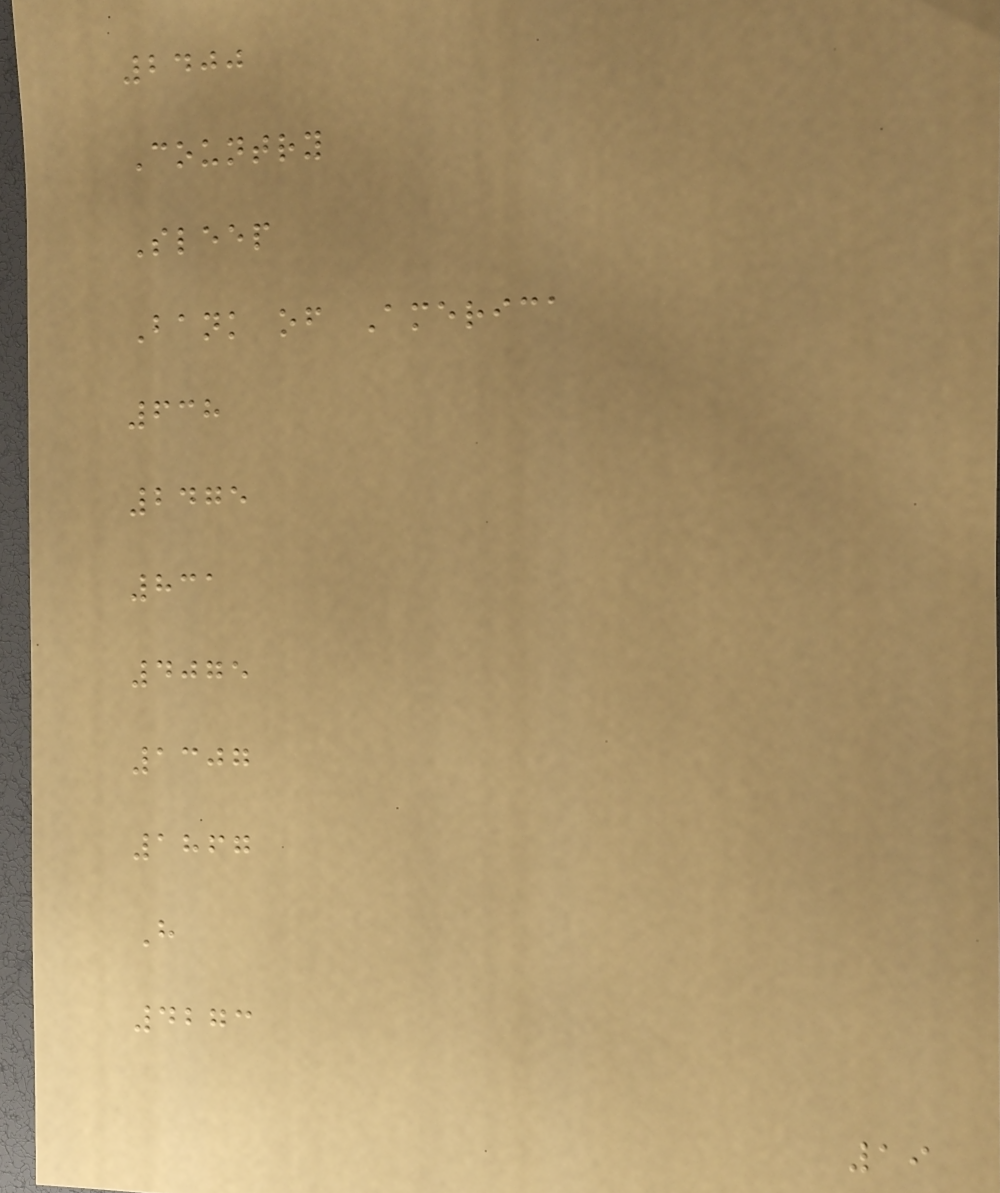2400
Country
Sleep
Bank of America
638
2475
831
4075
1307
1867
H
4273
19
